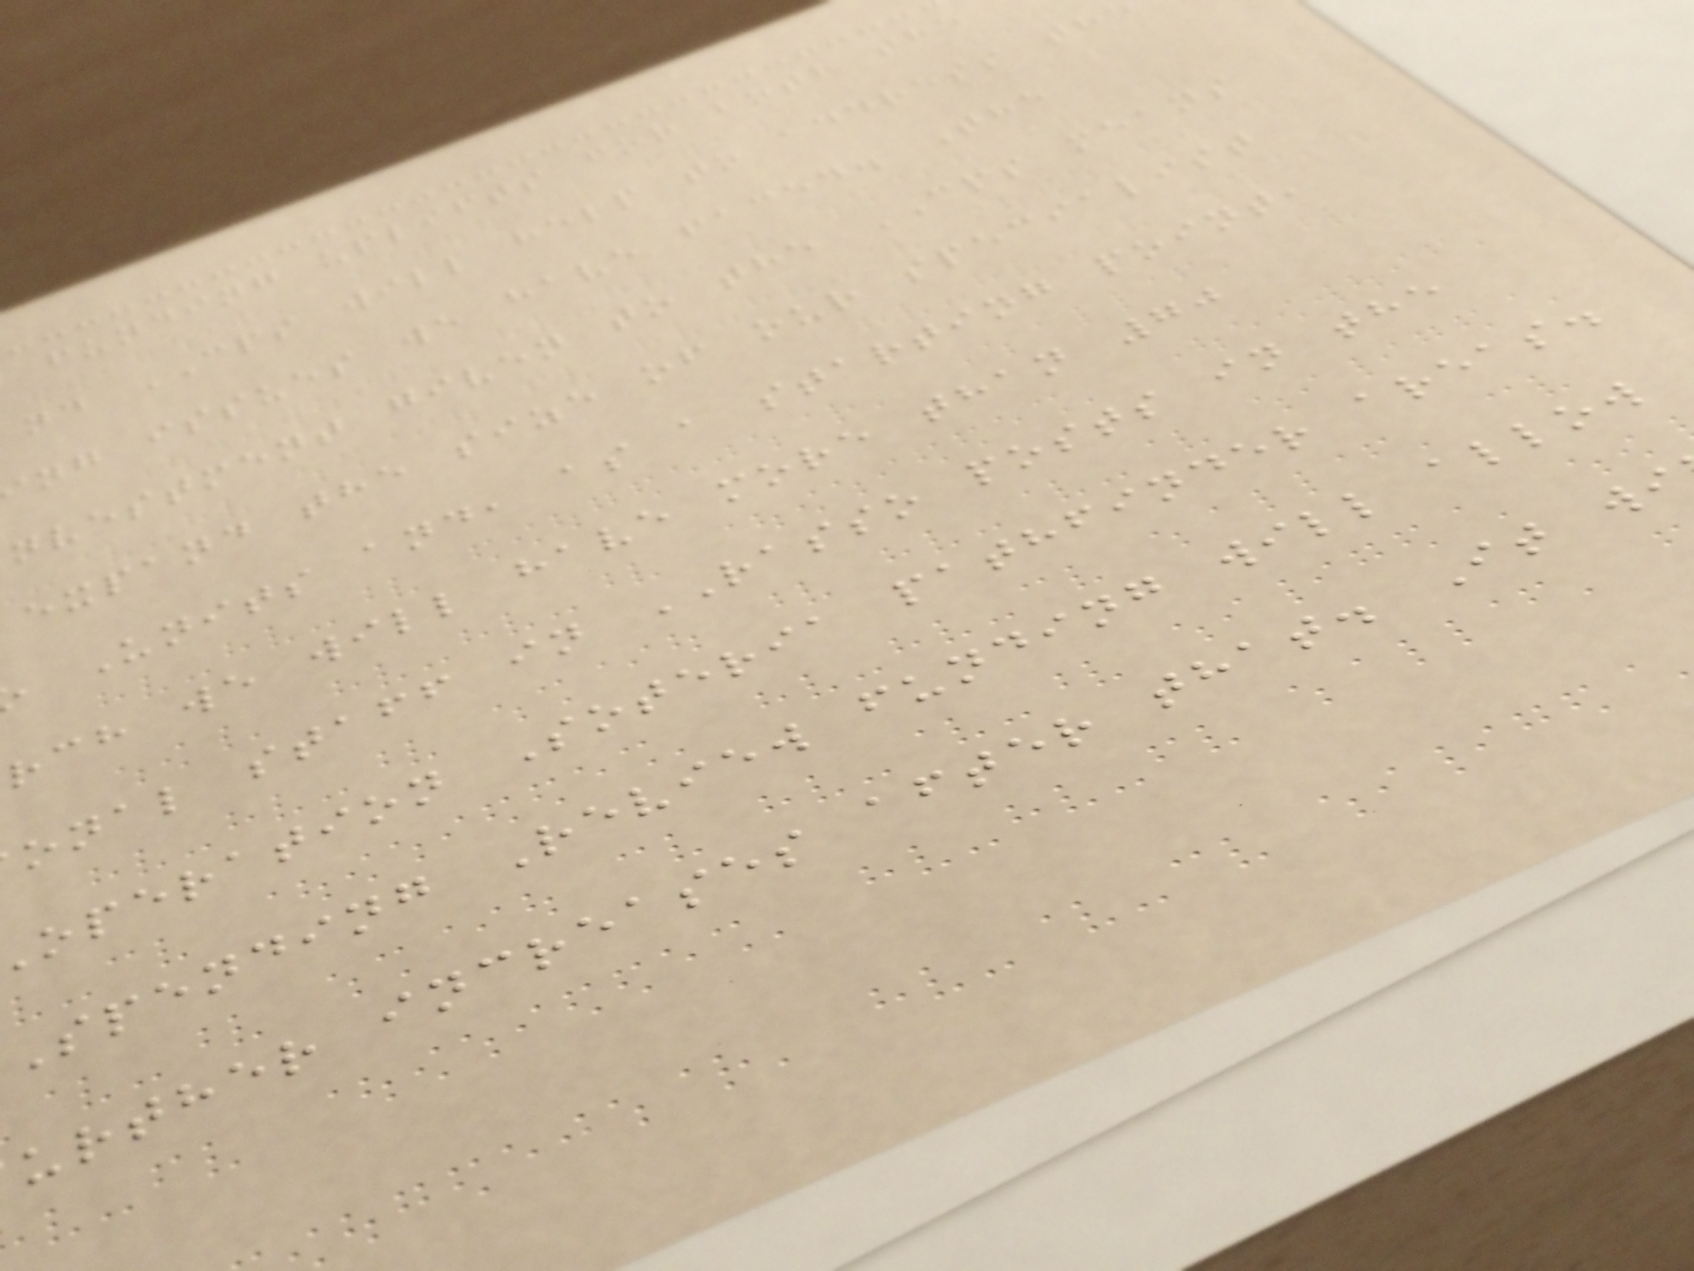funding uplifts for both the
nd CPS will help to address th
ng issues we have faced. The
nvestment given to the CPS means
expand the size of our specialist
Units and, as a starting point,
rch we will have more than 70
onal staff in RASSO posts in the
operation Soteria pathfinder areas.
Spending Review funding will allow
urther increases after that. It wi
